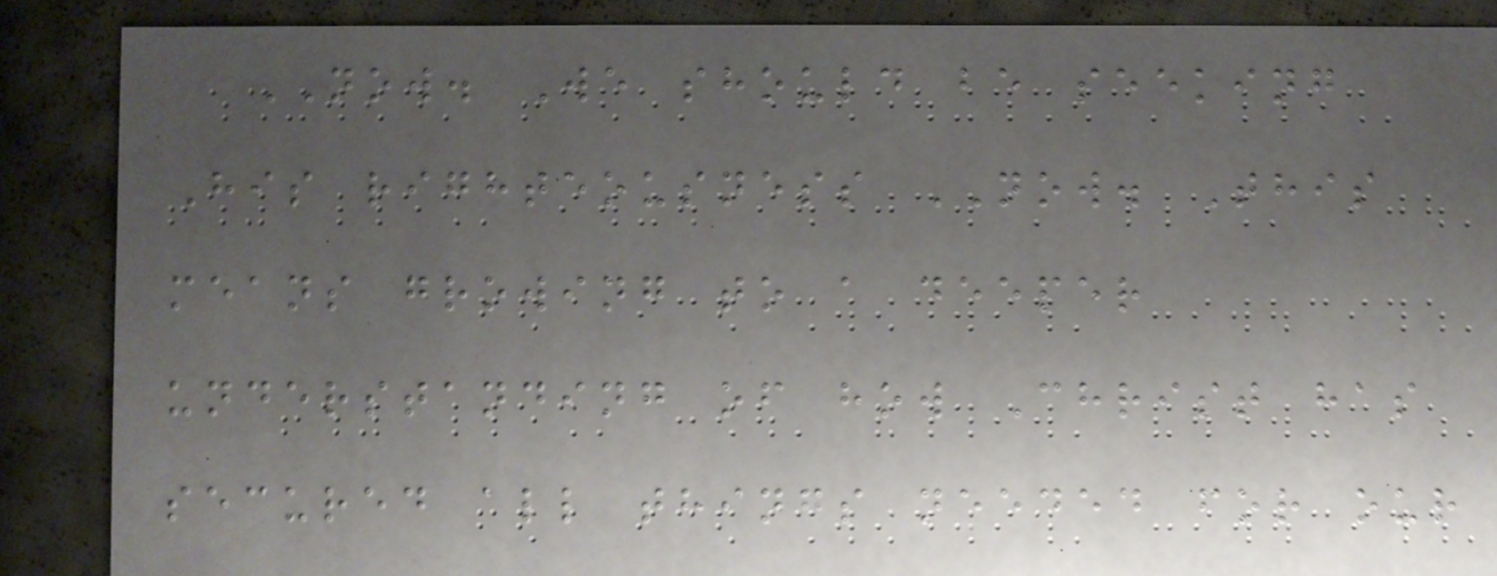NOW. We should be seeking
His righteousness NOW. This
means growing to a deeper
understanding of how Christ has
secured all things needed for our
